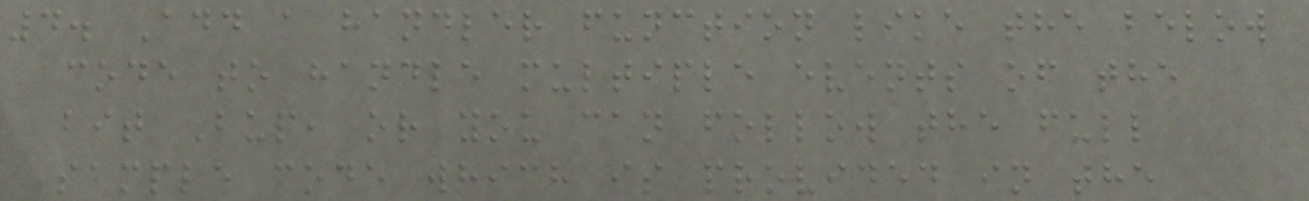4. Add a handler function like the below
code to handle multiple events of the
bit Bup, or you can follow the full
sample code which is provided in the
